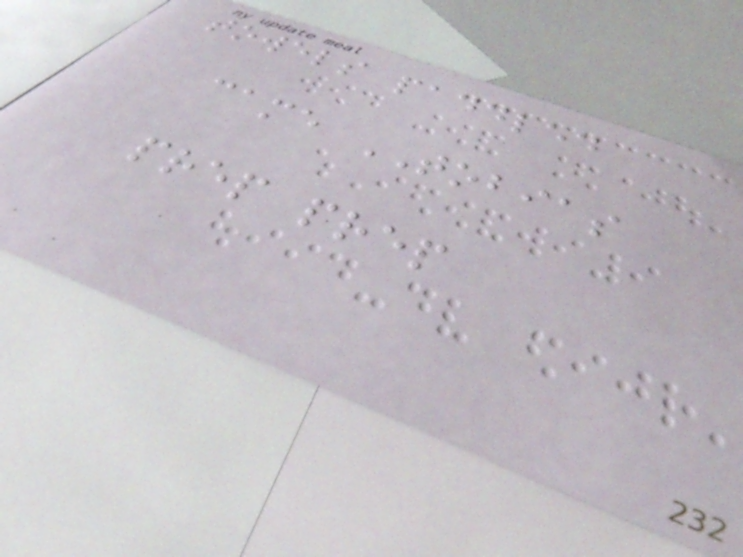towels paddled
came TOBIAS
prep prep
